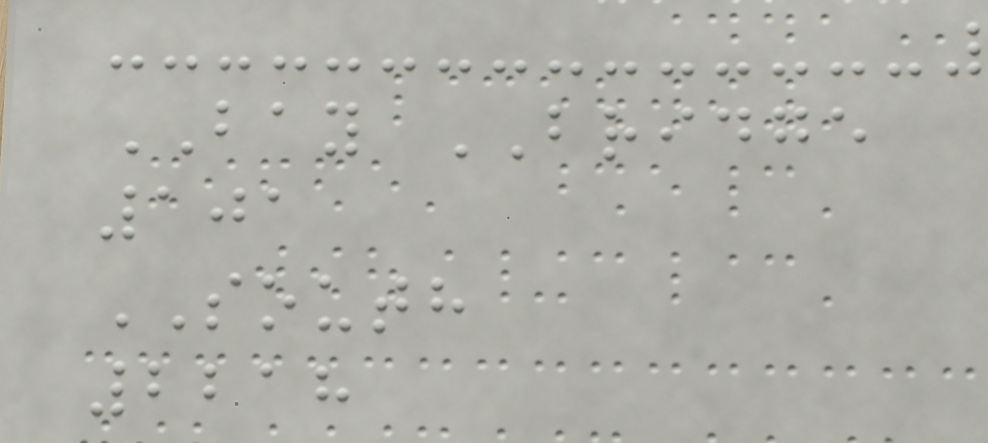BAY BRIDGE
101
SOUTH
2218
